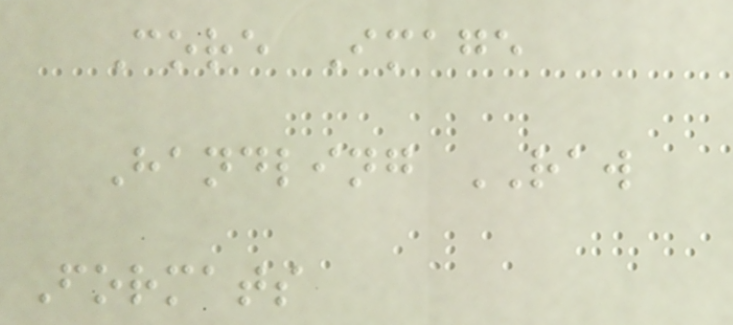Core Image
Handling RAW
Formats
